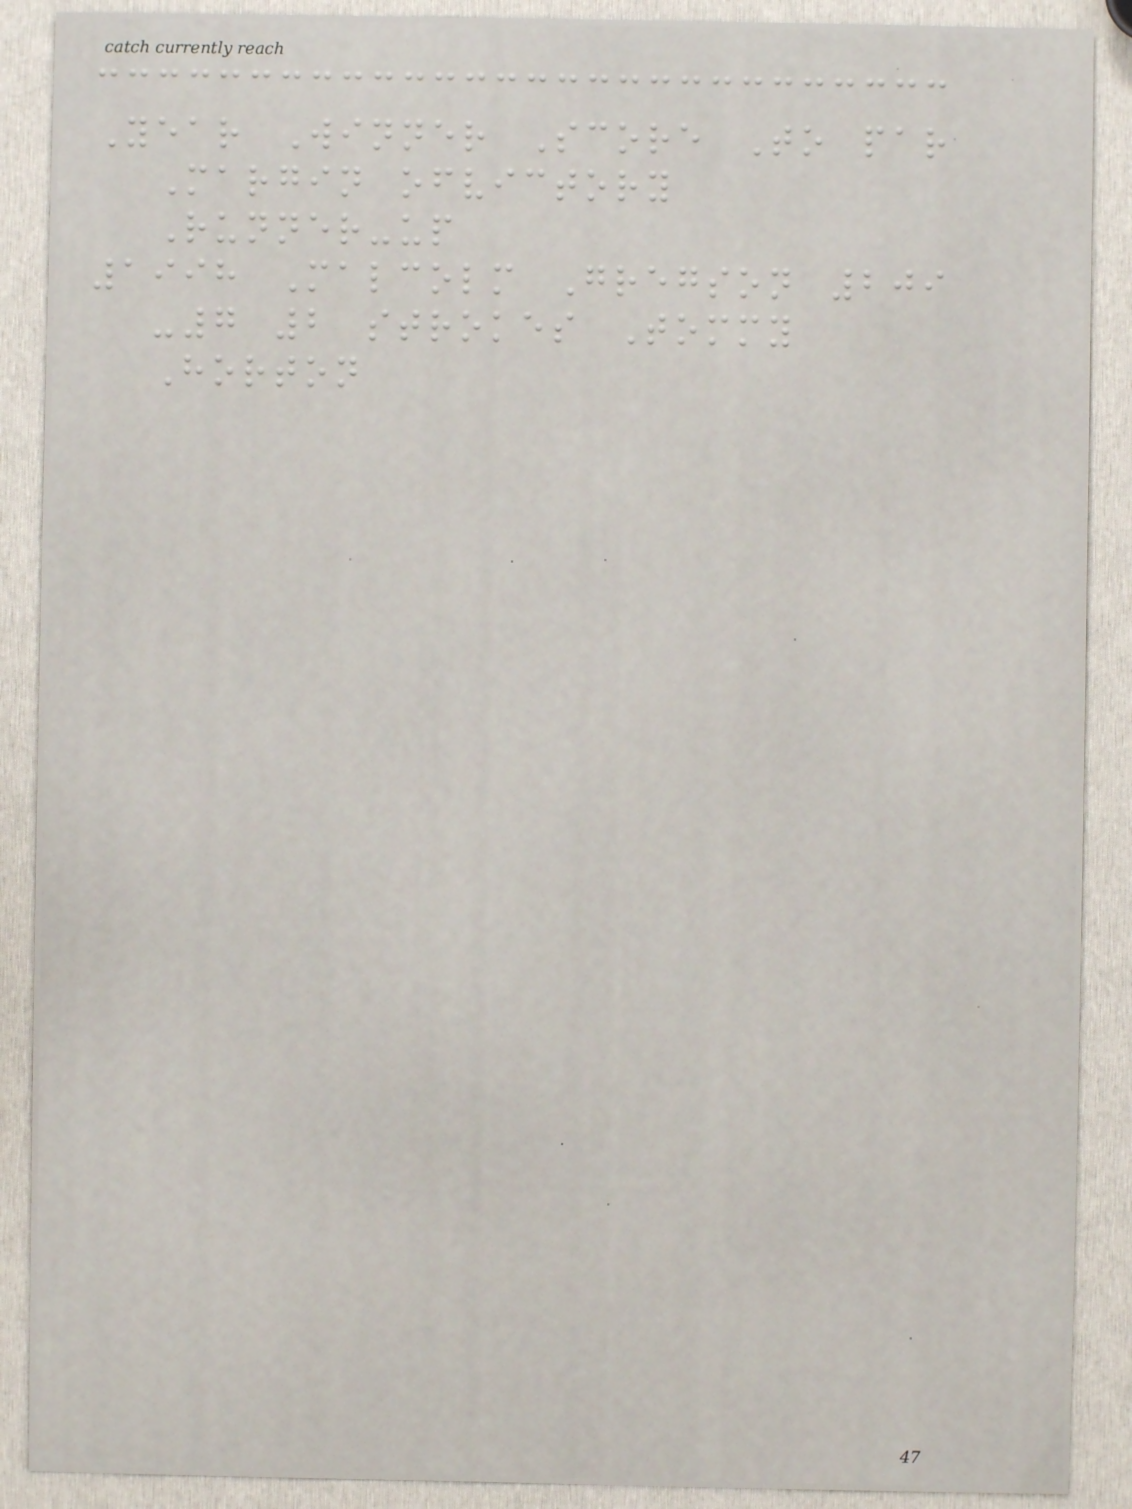Year Winner Score To par
Margin ofvictory
Runner-up
1998 Malcolm Gregson 209
-7 2 strokes Tommy
Horton
